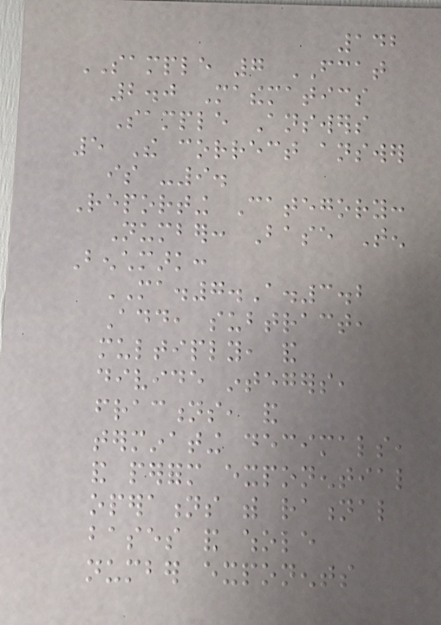142
SAMPLE 7 FCAT
2.0 Mathematics
Sample Answers
5 The correct answer
is -9.
Reporting Category:
Number: Base Ten
Benchmark:
MA.7.A.3.2
Add, subtract,
multiply, and
divide integers,
fractions, and
terminating decimals,
and perform exponential
operations with rational
bases and whole
number exponents
